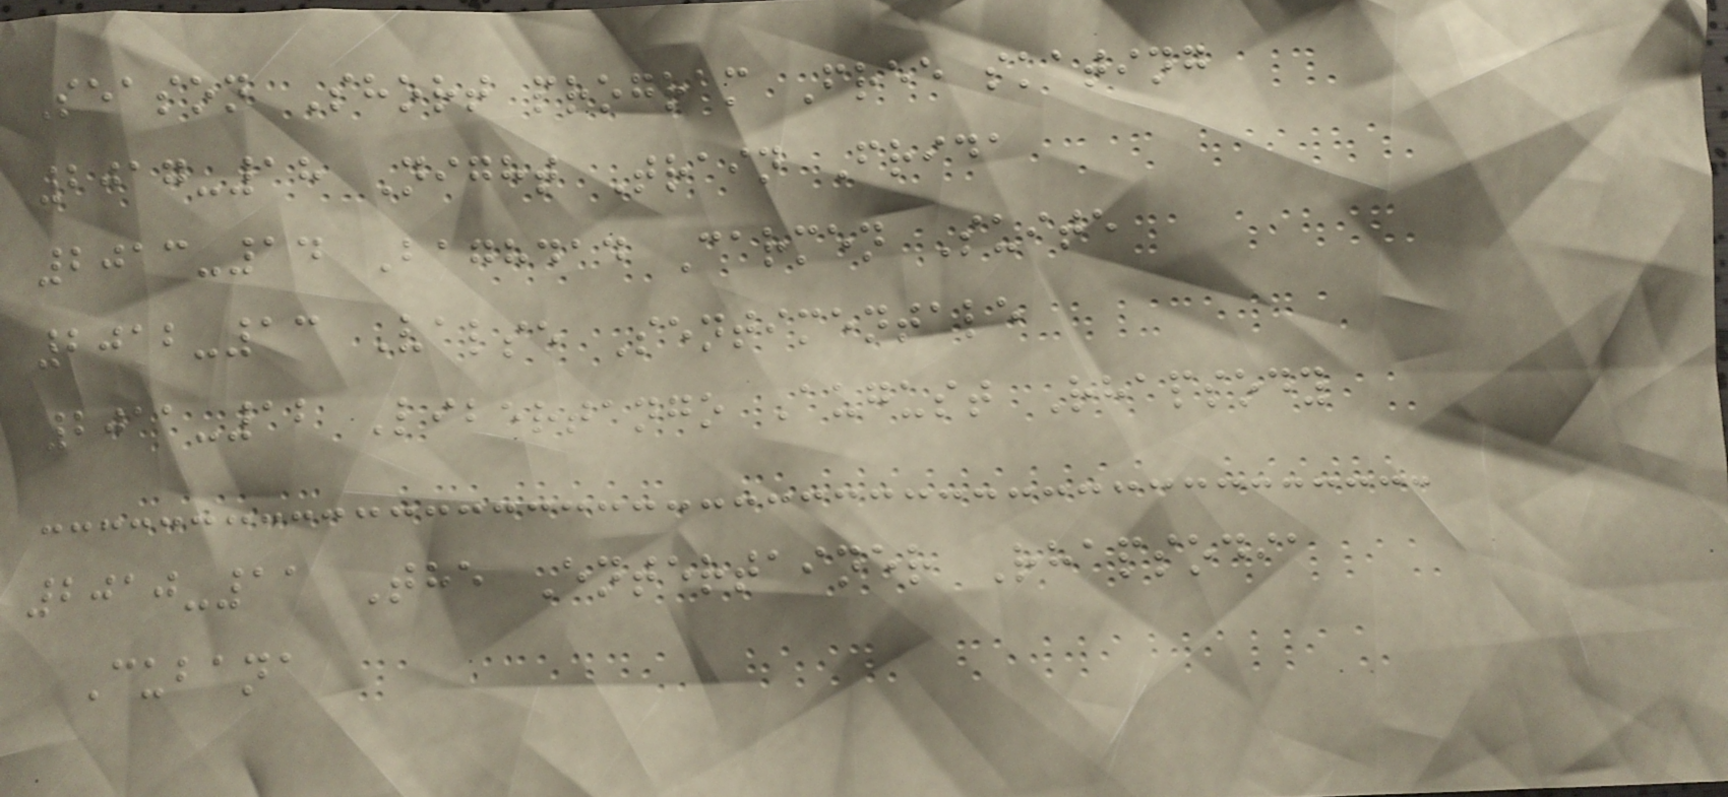Season Short program Free skating
2017-18 Night Train Frida
2013-14 Baghdad Carmen Suite
2012-13 Valse Sentimentale
2011-12 Libertango August Rhapsody
2010-11 The Entertainer Rhapsodia
Cubana
